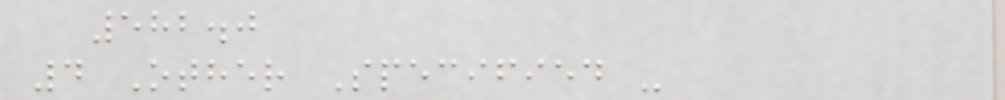582.0
4 Other Specified -
